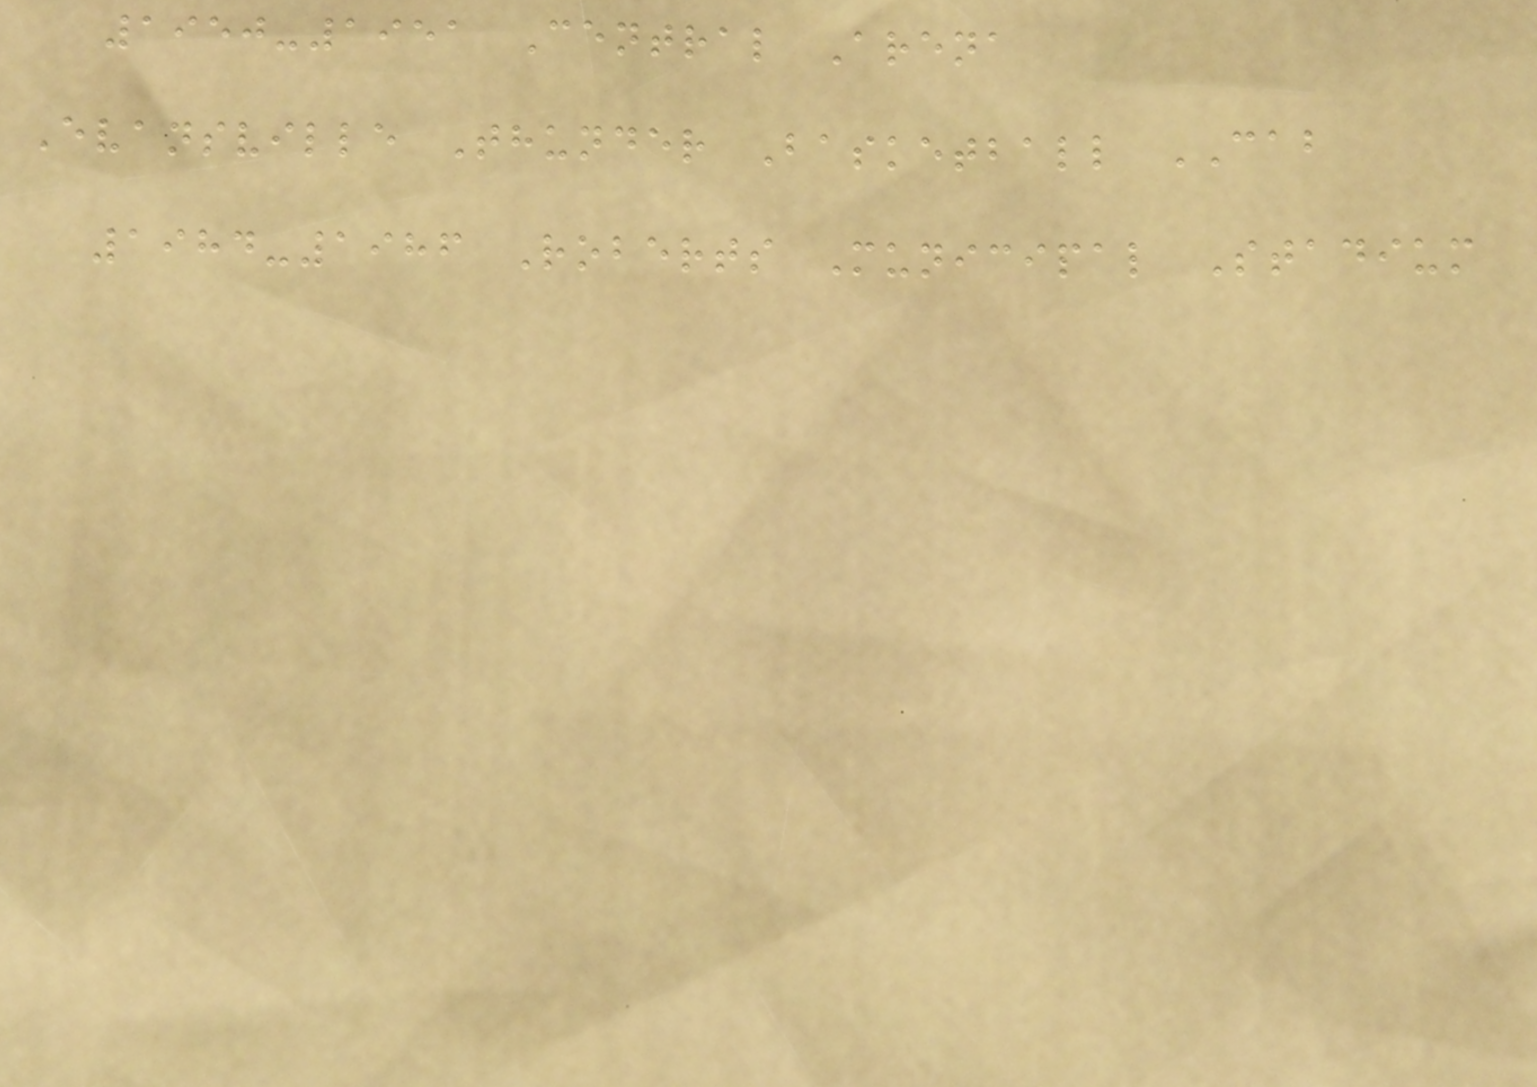1950-1951 Central Arena
Evansville Thunder Basketball CAB
1984-1986 Roberts Municipal Stadium
